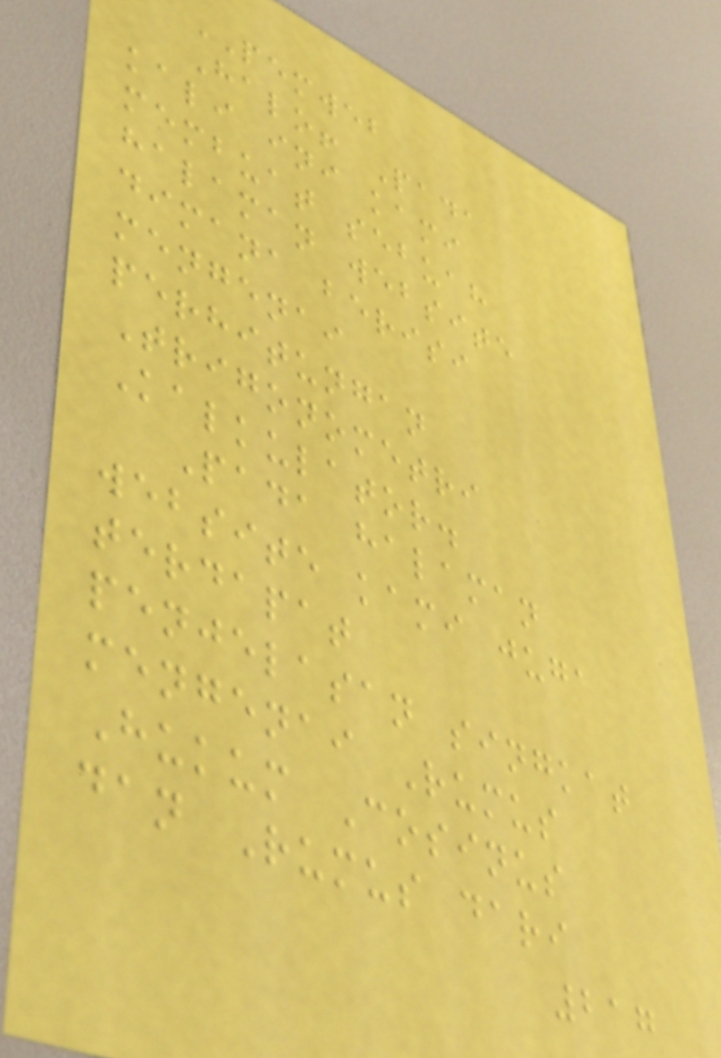PEMWEB
Halo! Pada
kali ini kami
membuat sebuah
halaman website
dimana berisi
mengenai
perhitungan
Trigonometri
Kalkulator.
Pada halaman
website kami juga
terdapat
penjelasan singkat
mengenai Rumus
Hukum Cosinus
dan Rumus dari
217
